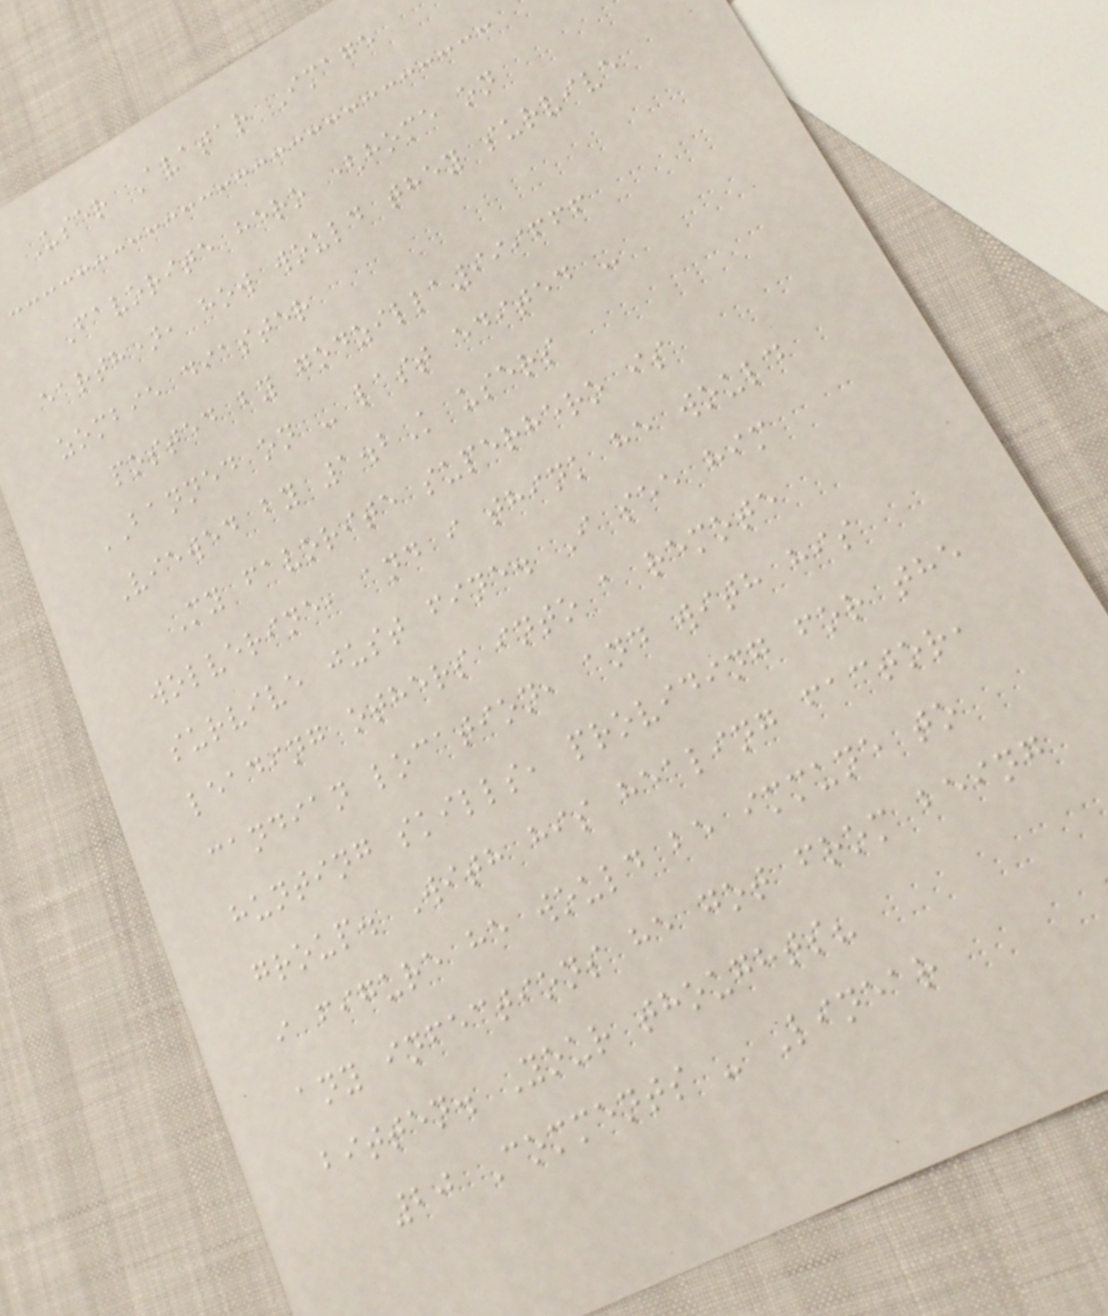User Avatar Image
Favorite hero (home on
earth), how would they survive
zombie diaster
posted by godzilla999666
BANNED on - last edited -
Viewed by 1.2K users
My favorite superhero is
wolverine, and i think he would
survive just fine. I see him
leading others into a remote
candian location, and with his
hunting skills, providing for the
group. With his healing factor,
i figure he would be immune to
any infections he got from being
bitten. Your thoughts?
20 Comments - Linear
